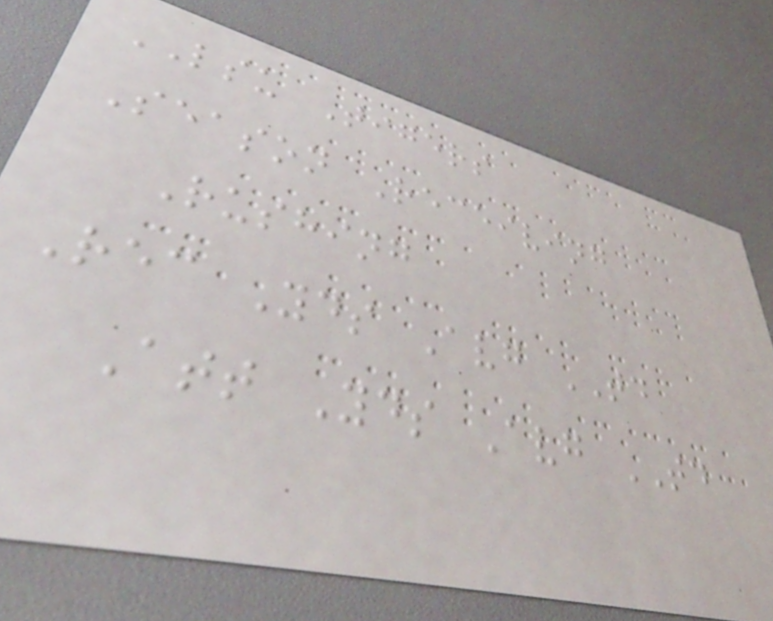LSU Tigers
Season Receiving
Rushing
Rec Yds Avg TD
Att Yds Avg TD
